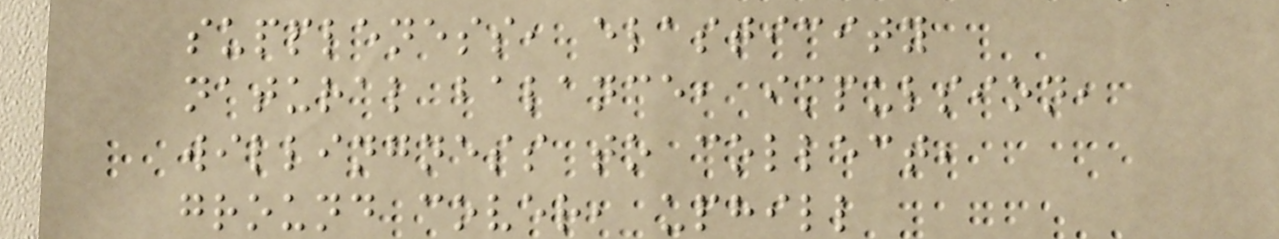suppleness, elasticity
natural balance, impulsion,
willingness to collect,
ground cover, uphill
